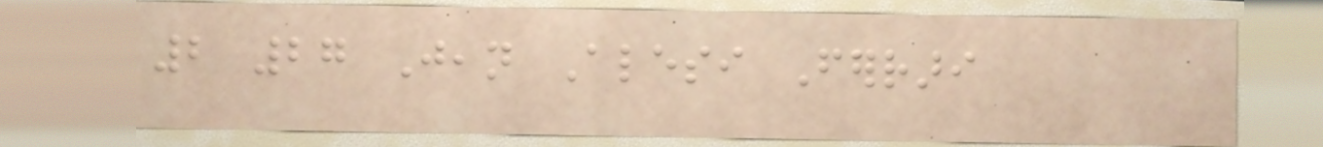2 27 Jean Alesi Ferrari
